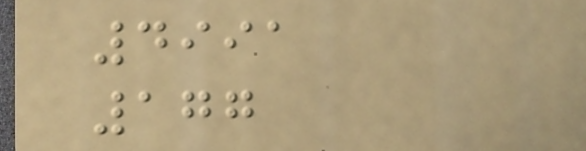4991
177
